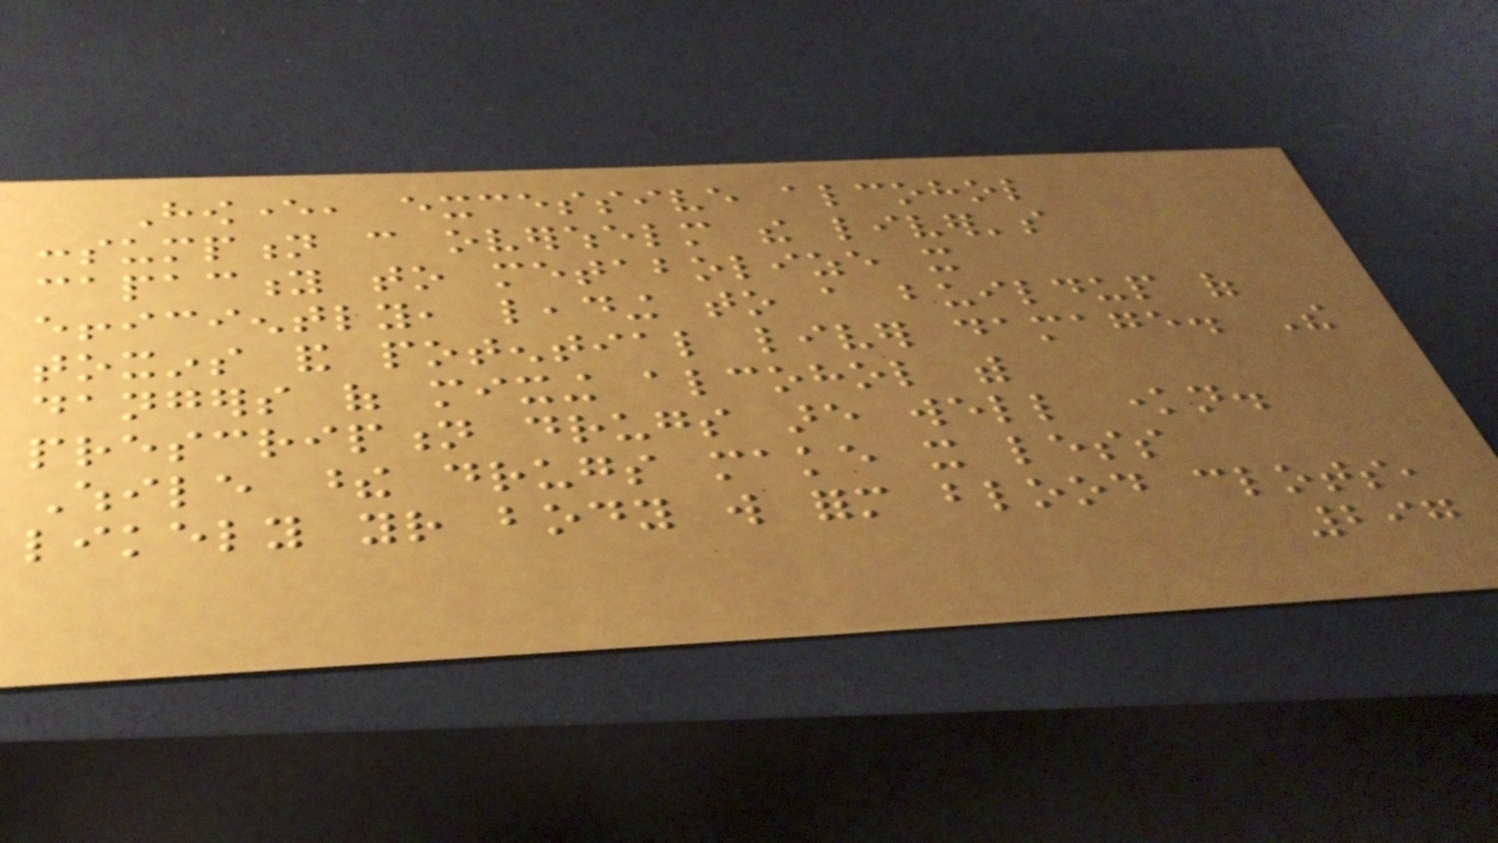However, excessive alcohol
consumption can overwhelm the liver's
capacity to metabolize it
efficiently, leading to a buildup of
toxins and potential liver damage. The
dangers of mixing alcohol with
prescription drugs are well known.
While these drugs make it less
likely your body will form blood clots,
297
